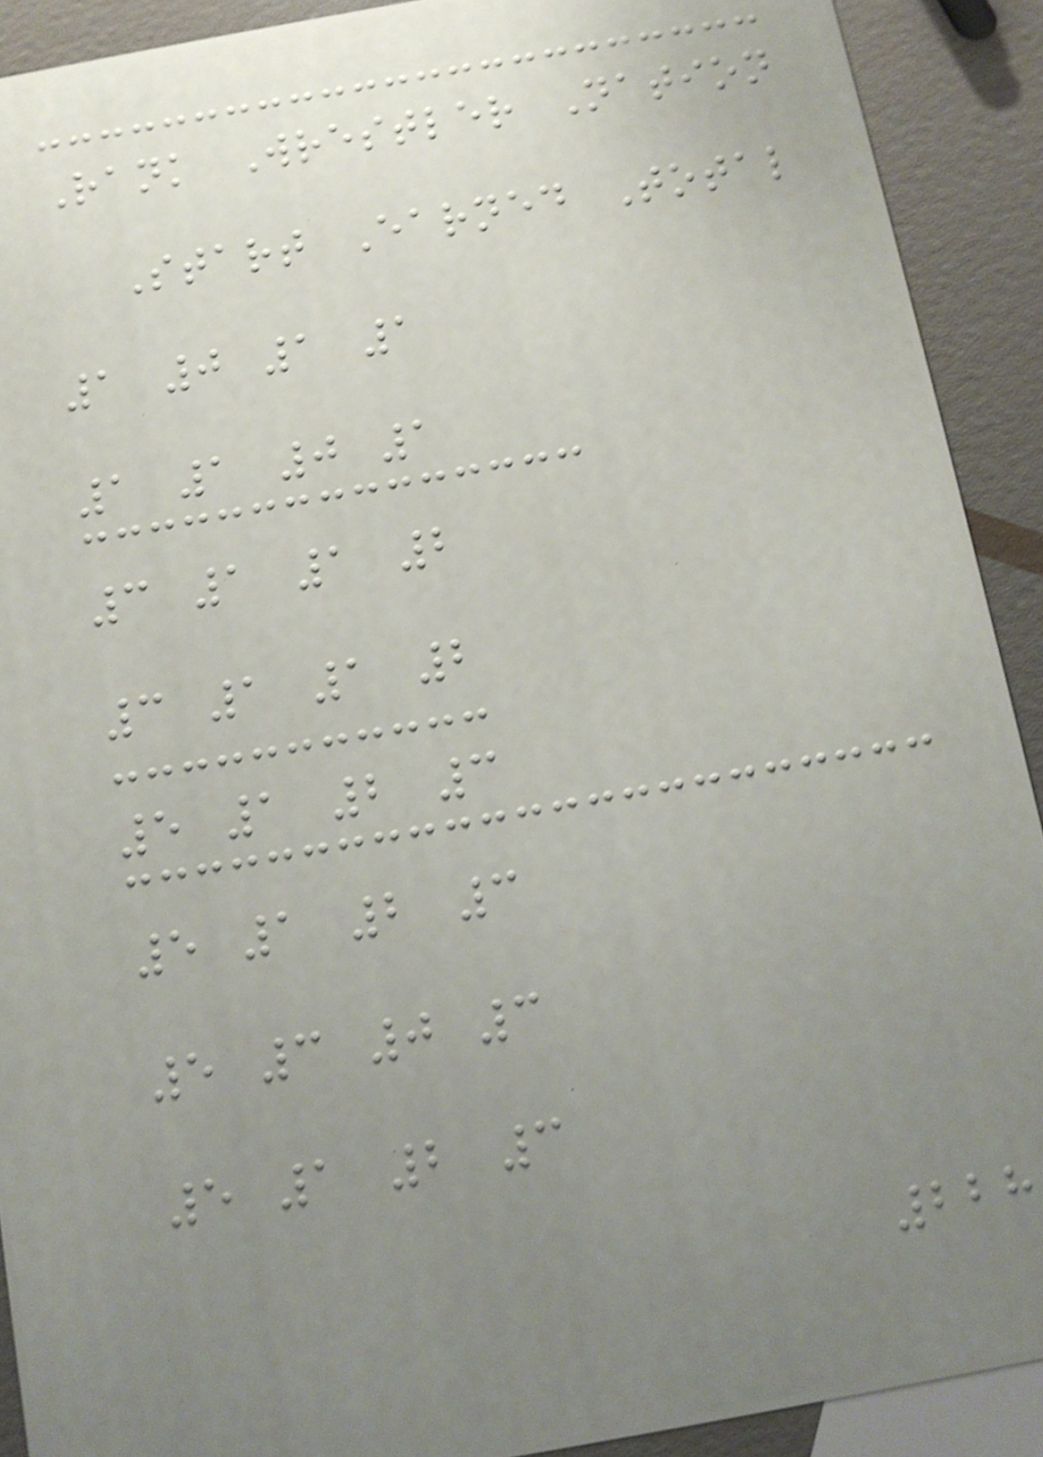Rank Wrestler Nation
Start Earned Total
1 0 1 1
1 1 0 1
3 1 1 2
3 1 1 2
5 1 2 3
5 1 2 3
5 3 0 3
5 1 2 3
228
